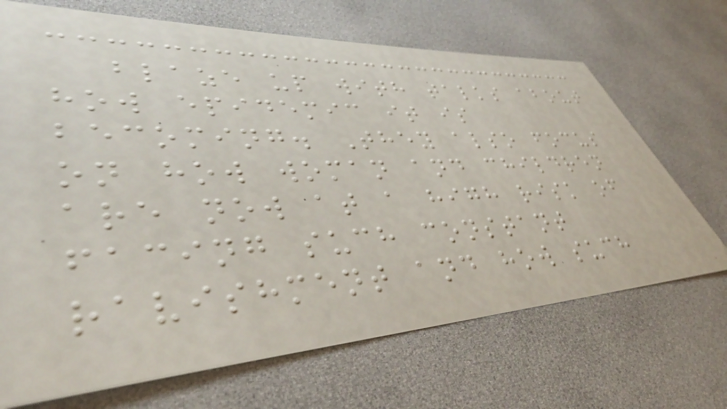blaze up with talks about
how epidemic it is
becoming. They also focus
on how woman and children
are now at a high risk of
facing such constant
ravishment and how such
